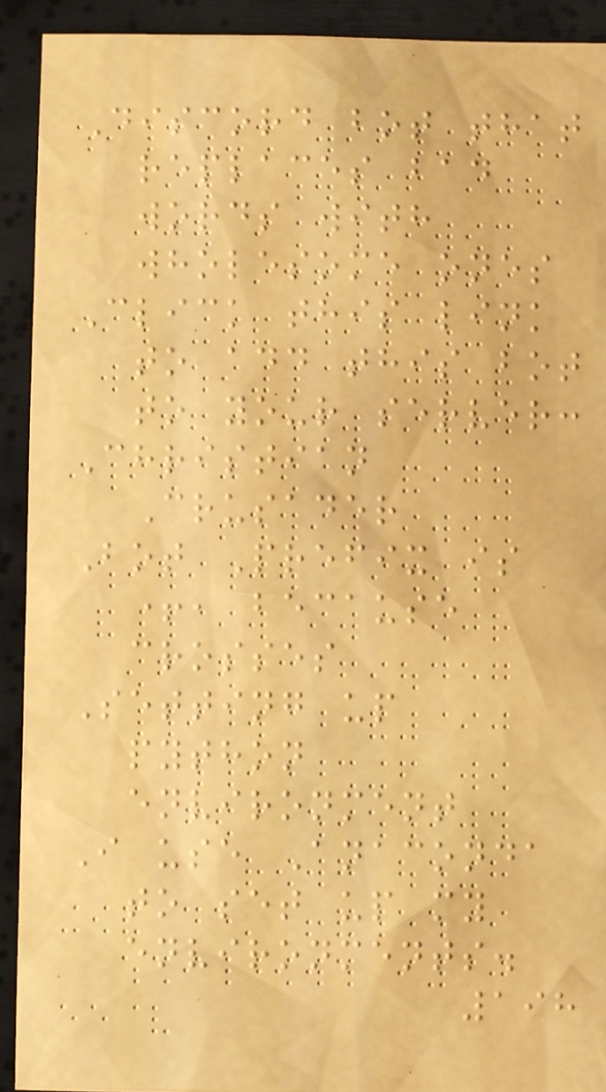Discord bot that
replaces bad
words with
wholesome ones
Click this link
to add this bot
to your server:
Christian
Crusader
Bot Prefix is
+, because
crosses
Setting up
python
environment
I use Anaconda
to set up my
environments.
198
